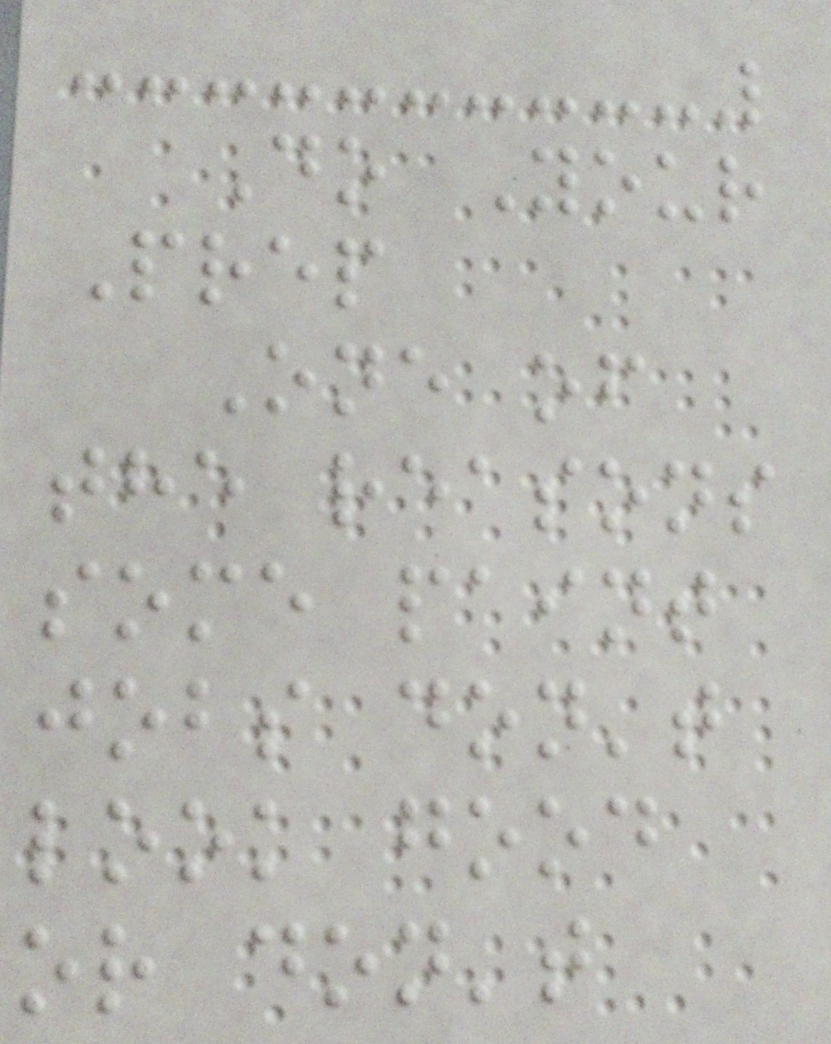Do Your
Prep
One of
the reasons
some paint
jobs don't
look good
or don't
